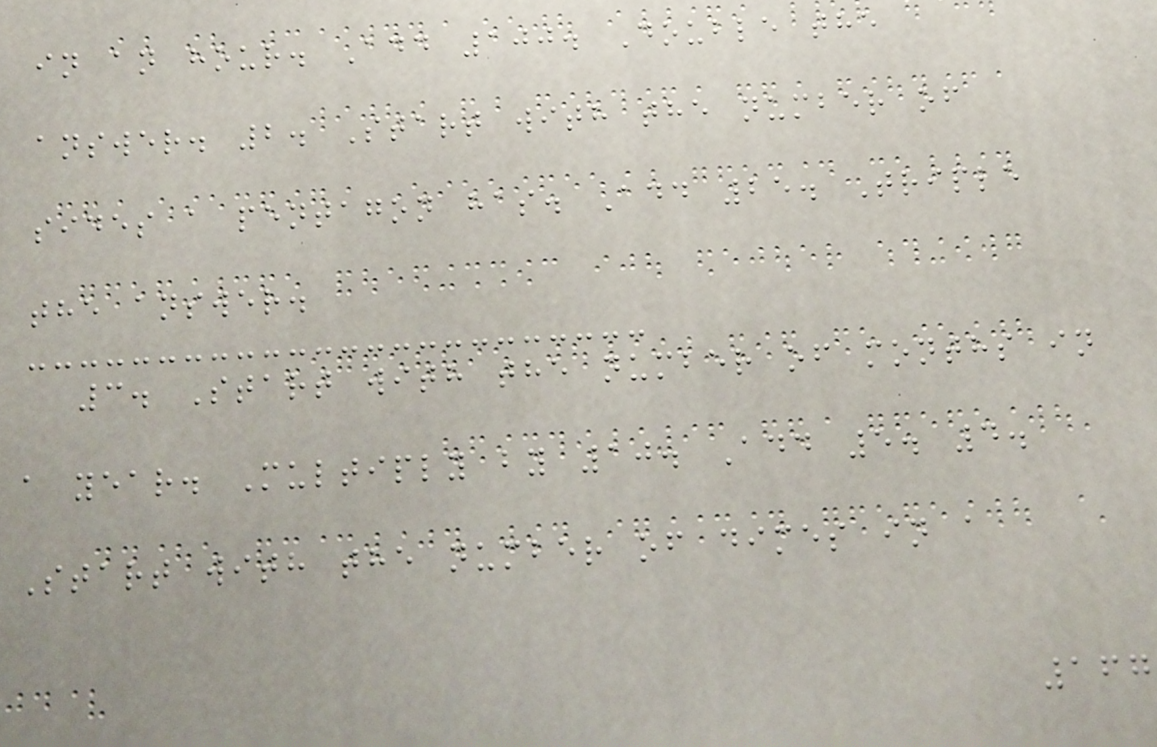in an hour. Add 100. Double the
answer. 2. Start with the number of
sides a pentagon has. Add 25. Triple
the answer.
3. Start with the number of months in
a year. Multiply by 10. Add 5. 4.
Start with the number of dimes in a
167
